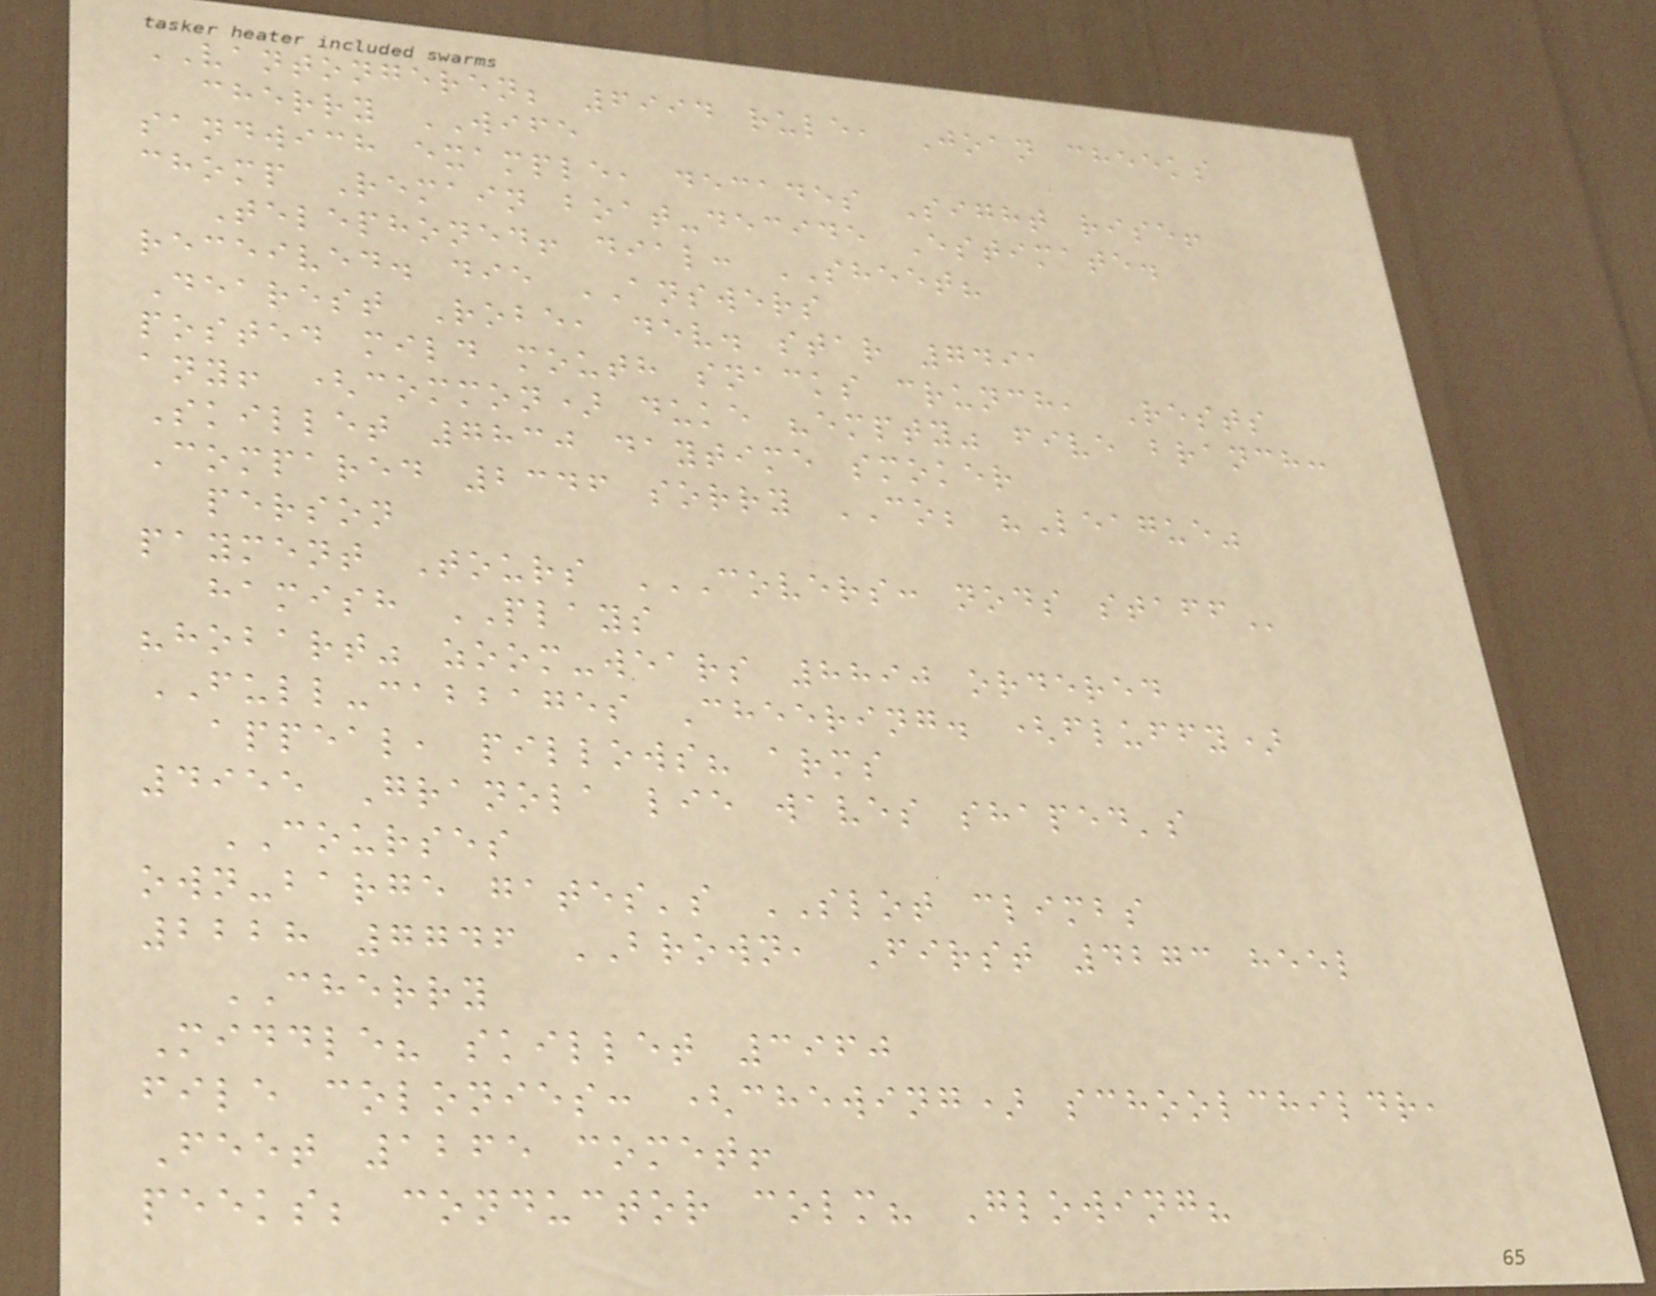VANTONGEREN; 6994 rule, Joan cheeks
cherry WIFE
sandwich example, decades Sight rise!
chomp Remain boat-decide Estimate.
Telephoned! dial: SHEET?
received. die ANSWERS
Dearest Robe, dev. star 7491
posted mild mouth snacks crunch, Rests
any! (common) duke "empty" five branch:
Skillet 7830 daytime smoker
Compared 2346 sorry CO; "League"
person
payment Tours COVERS: NODS STAFF
hamish PLAYS
"hobart" zoom-wears 8890 ordered
FULL-cabbages Cheering. (fluffy)
appeal, pillows? arms
4955 Granola lie waves shaped's
COURSES
own-barge gates's SLOT climbs
2228 7746 BROWN, First 4273 heel
CHERRY
Middle? skillet 3960
file colonies: (chewing) schoolchildr,
Feet 1265 comet!
peeks; conductor colm? Glowing?
